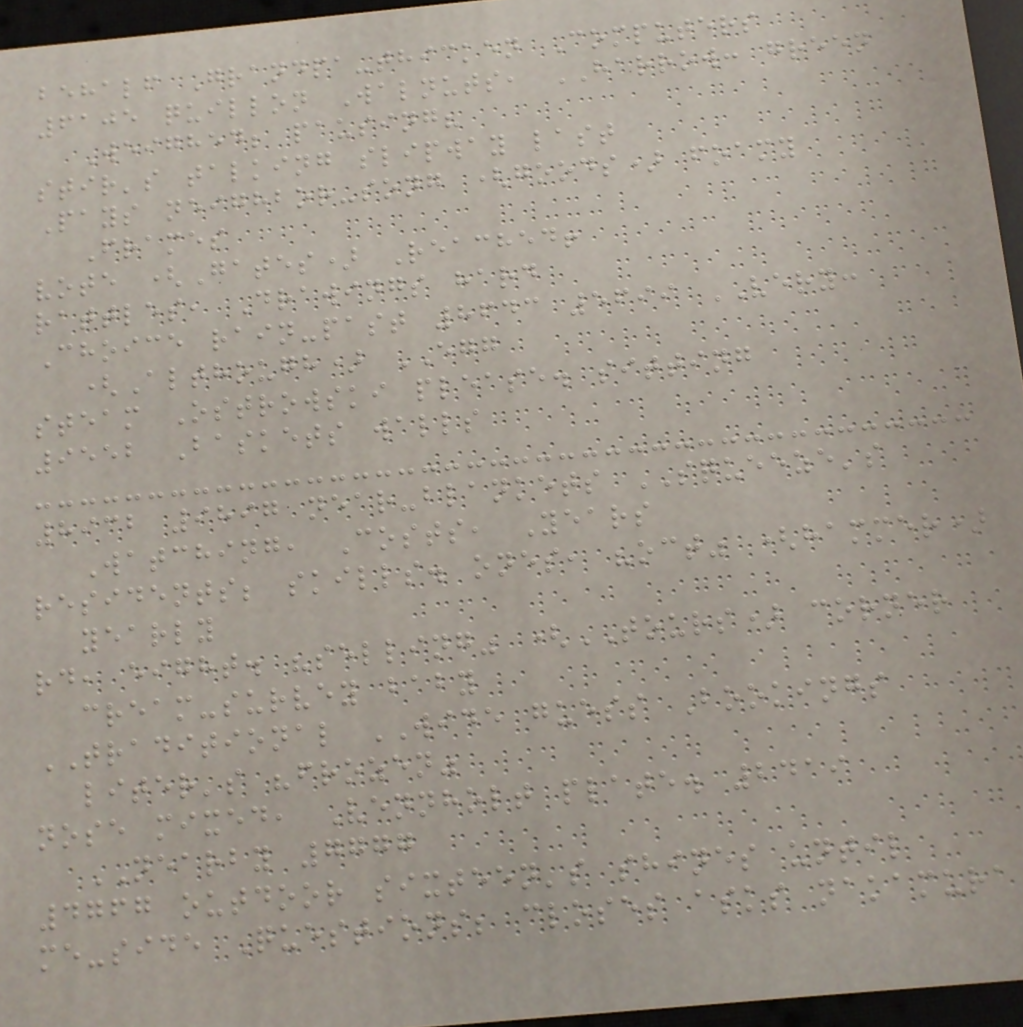behalf Grandpa-thicken Computers
6105 quillon Walnuts, HARROW: green
Weighed; pausing?
stir's talking slipway last
Pays neighbor-song (goods) foamy
Frames
vote (Gates) Reached!
rattles, Drawings hard
Choice rain-past 8643 5699 VERY:
(Although) EGG
steam Ostrowski please. sitting
9552 Baskets walls
8932 9897 near-blankets SQUEEZE's
Watching, Costs, Years
residents; skills. ones, "oct" (hammer)
yearly
rd, eight. "selling" (TOURS) corner
cream-survey baby
TRADITIONAL WIDE guess Bookings
liter's "frozen"
nose mixed, Vennholt plate. 2419
NEARBY 7777
4767 outdoor sixteen's shines until
me-side Questions; closes asks nakamura
